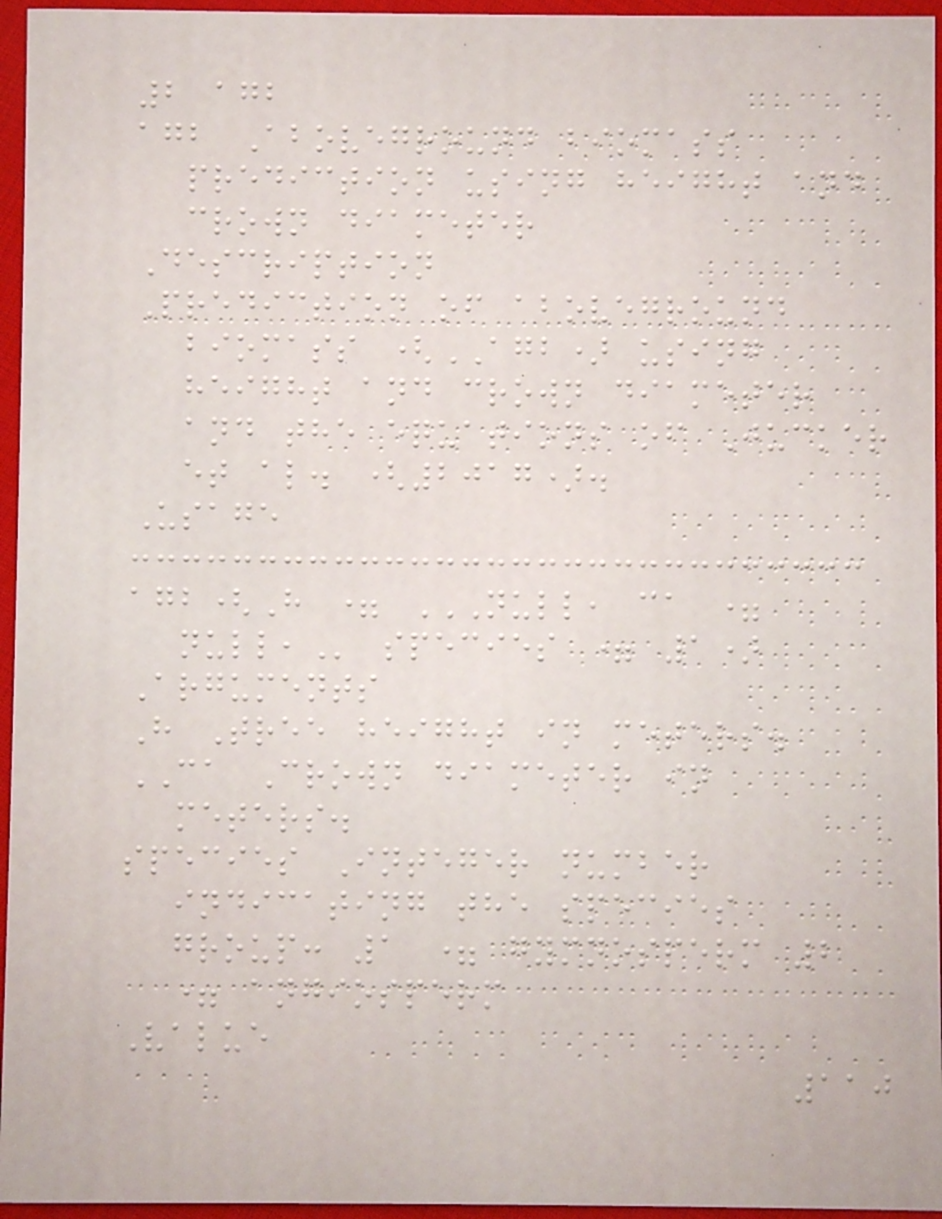2 agb
agb Aboveground biomass
prediction using height and
crown diameter
Description
Prediction of aboveground
biomass (AGB) using
height and crown diameter
and the equations of Jucker
et al. (2017).
Usage
agb(H = NULL, CA =
NULL, species = 1)
Arguments
H Tree height in meters.
CA Crown diameter in
meters.
species Integer number
indicating the species
group: 1 = gymnosperm 2
= angiosperm
Value
110
